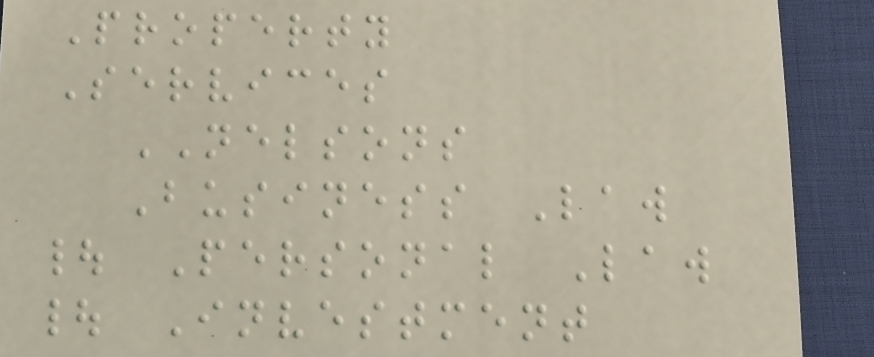Property
Services
NELSONS
Business Law
| Personal Law
| Investment
